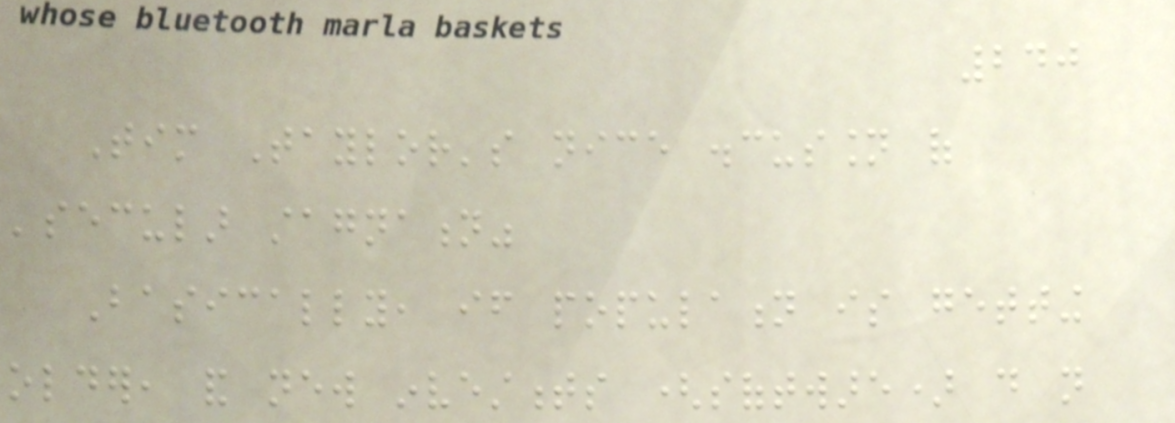240
Tim Taylor's nice discussion of
'secular stagnation"
Basically, if population is getting
older, and new investments (software) do not
